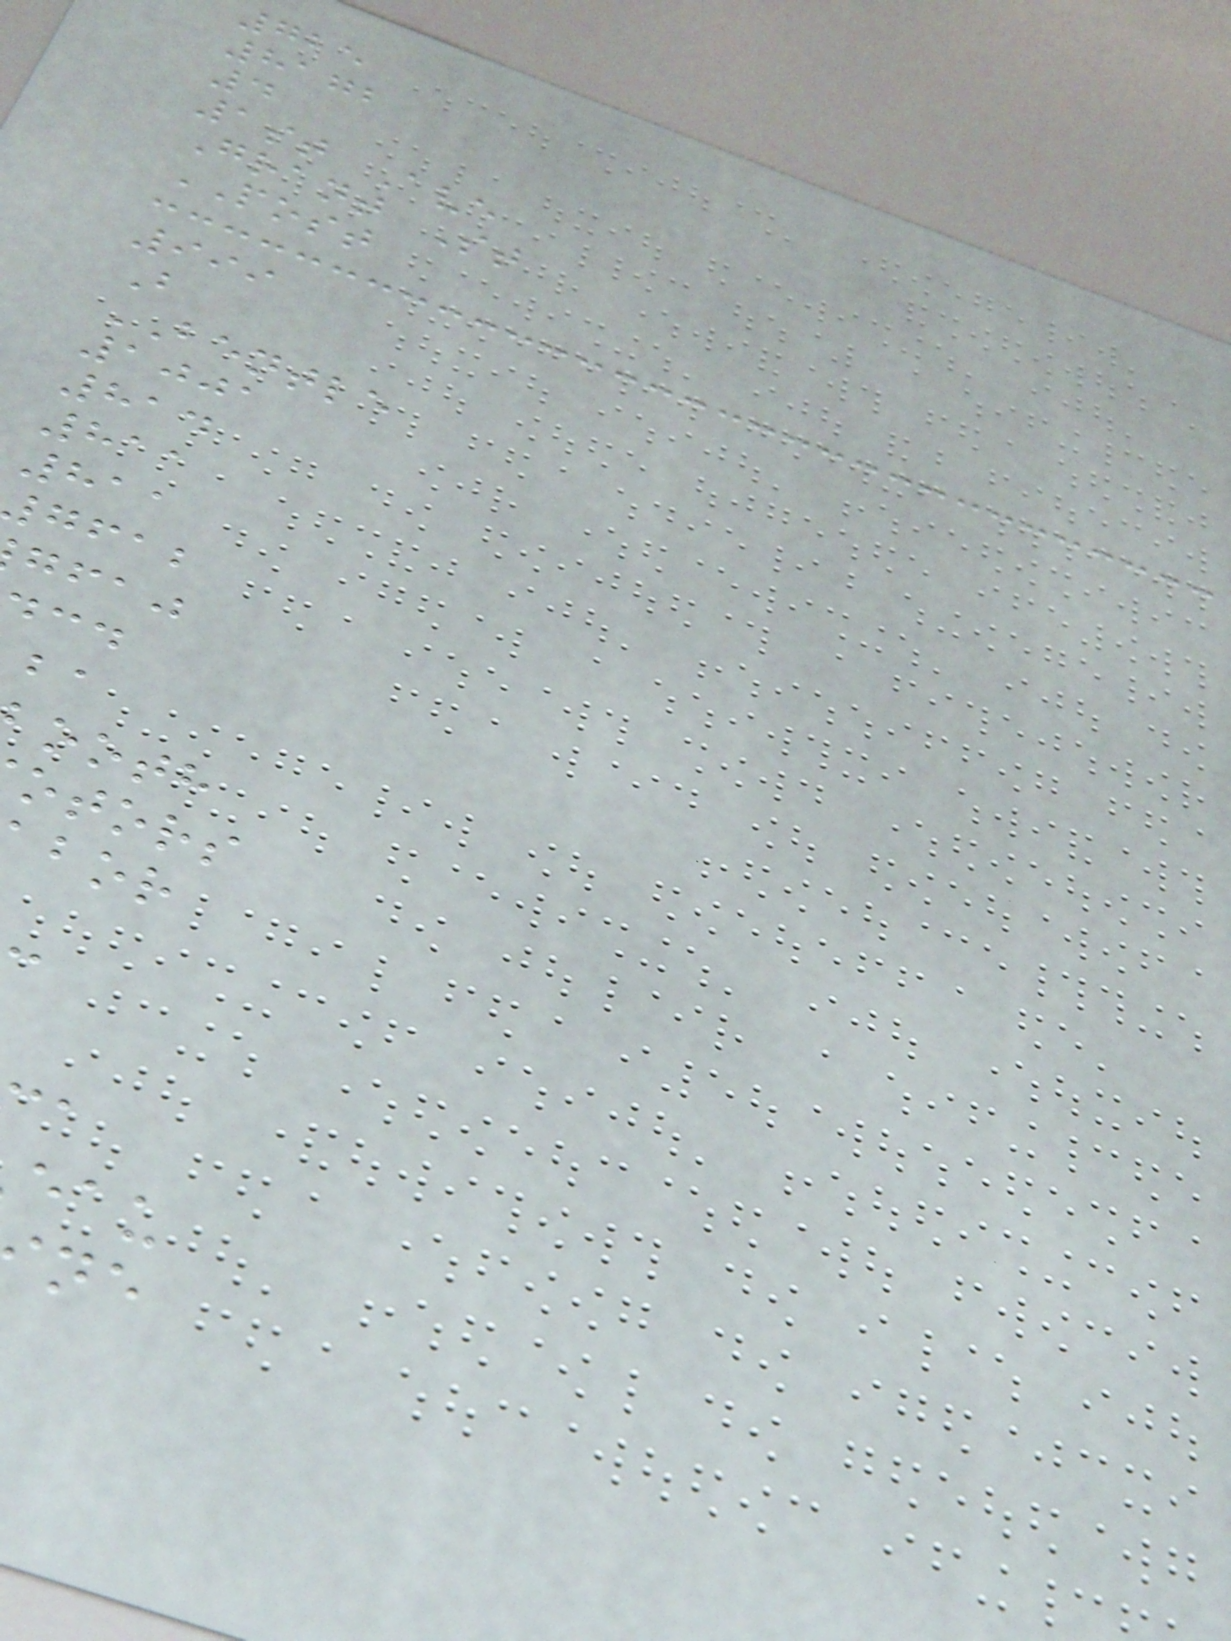725
8172
4
1st Ave
Grant St
POST
999
B
BENTLE
1001
814
811
811
gfab
gfaj
ooth
otors
